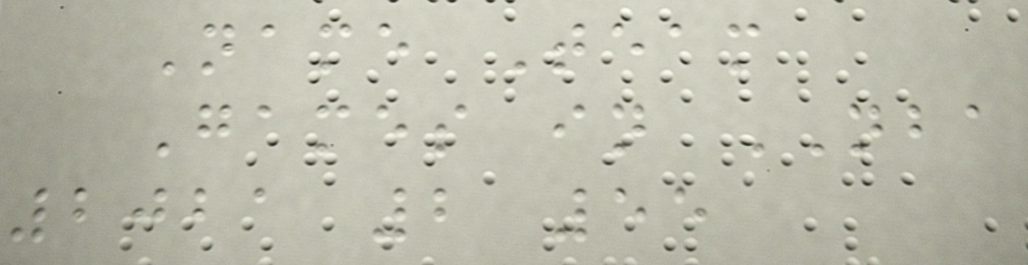Name Team
Games in NBA
2021 2 55
